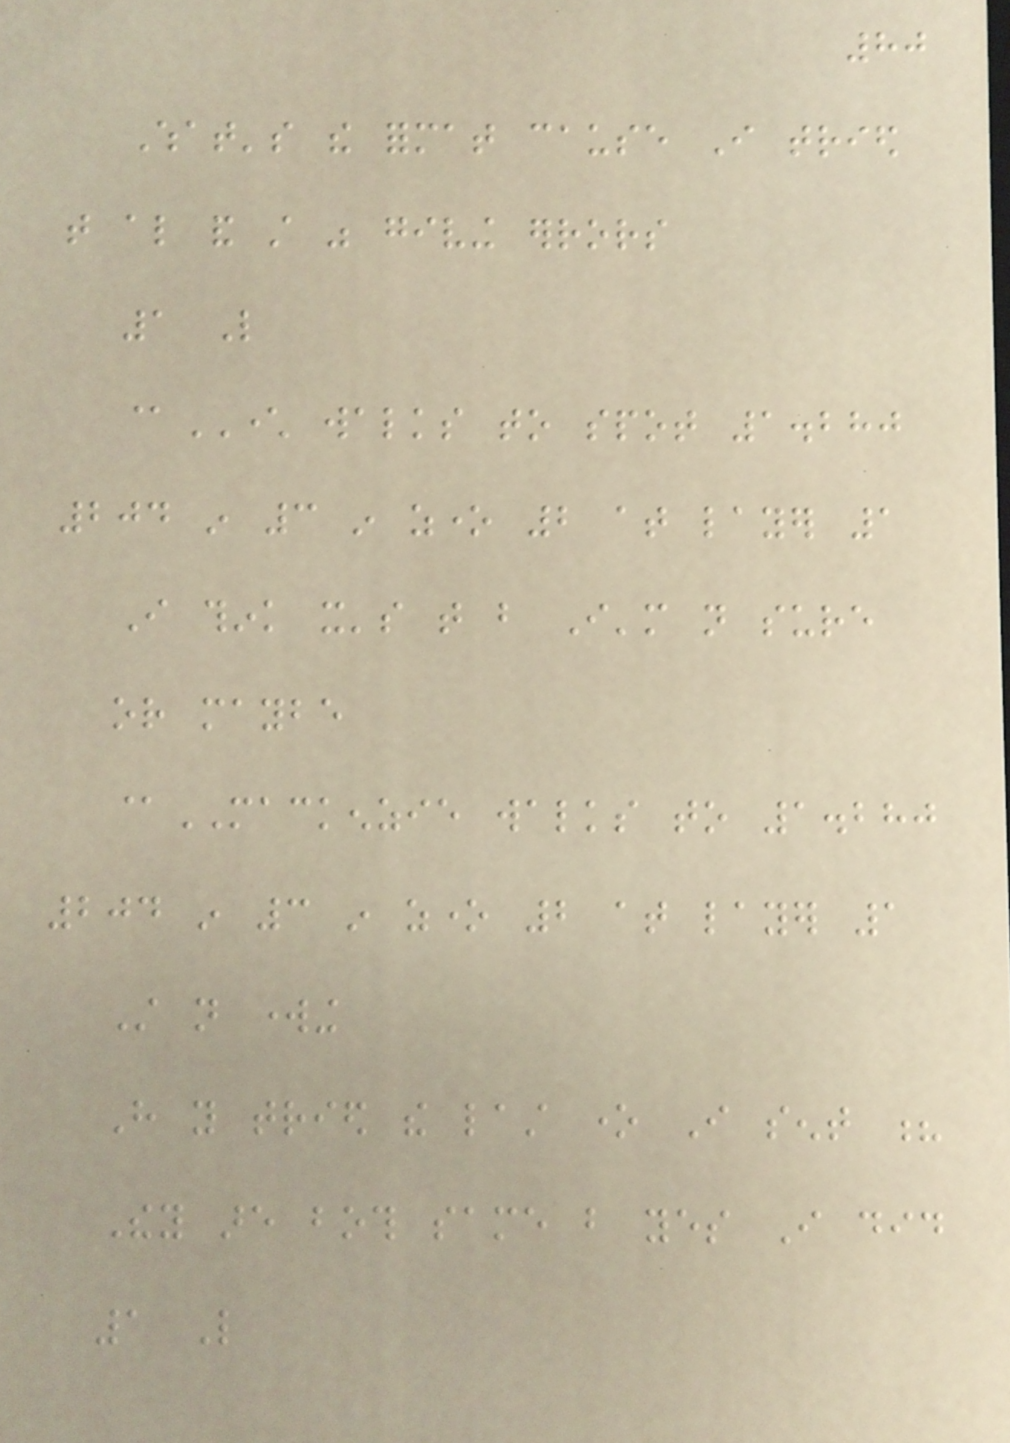80
What's the format cause I tried
that also and still was giving errors
1 Like
@CHARACTER walks to spot 1.280
204 in 3 in zone 2 at layer 1
I think it's that but I'm not sure
or maybe
@MACKENZIE walks to 1.280
204 in 3 in zone 2 at layer 1
Still not working
Have you tried the last one I sent ?
They are both same but yes I did
1 Like
